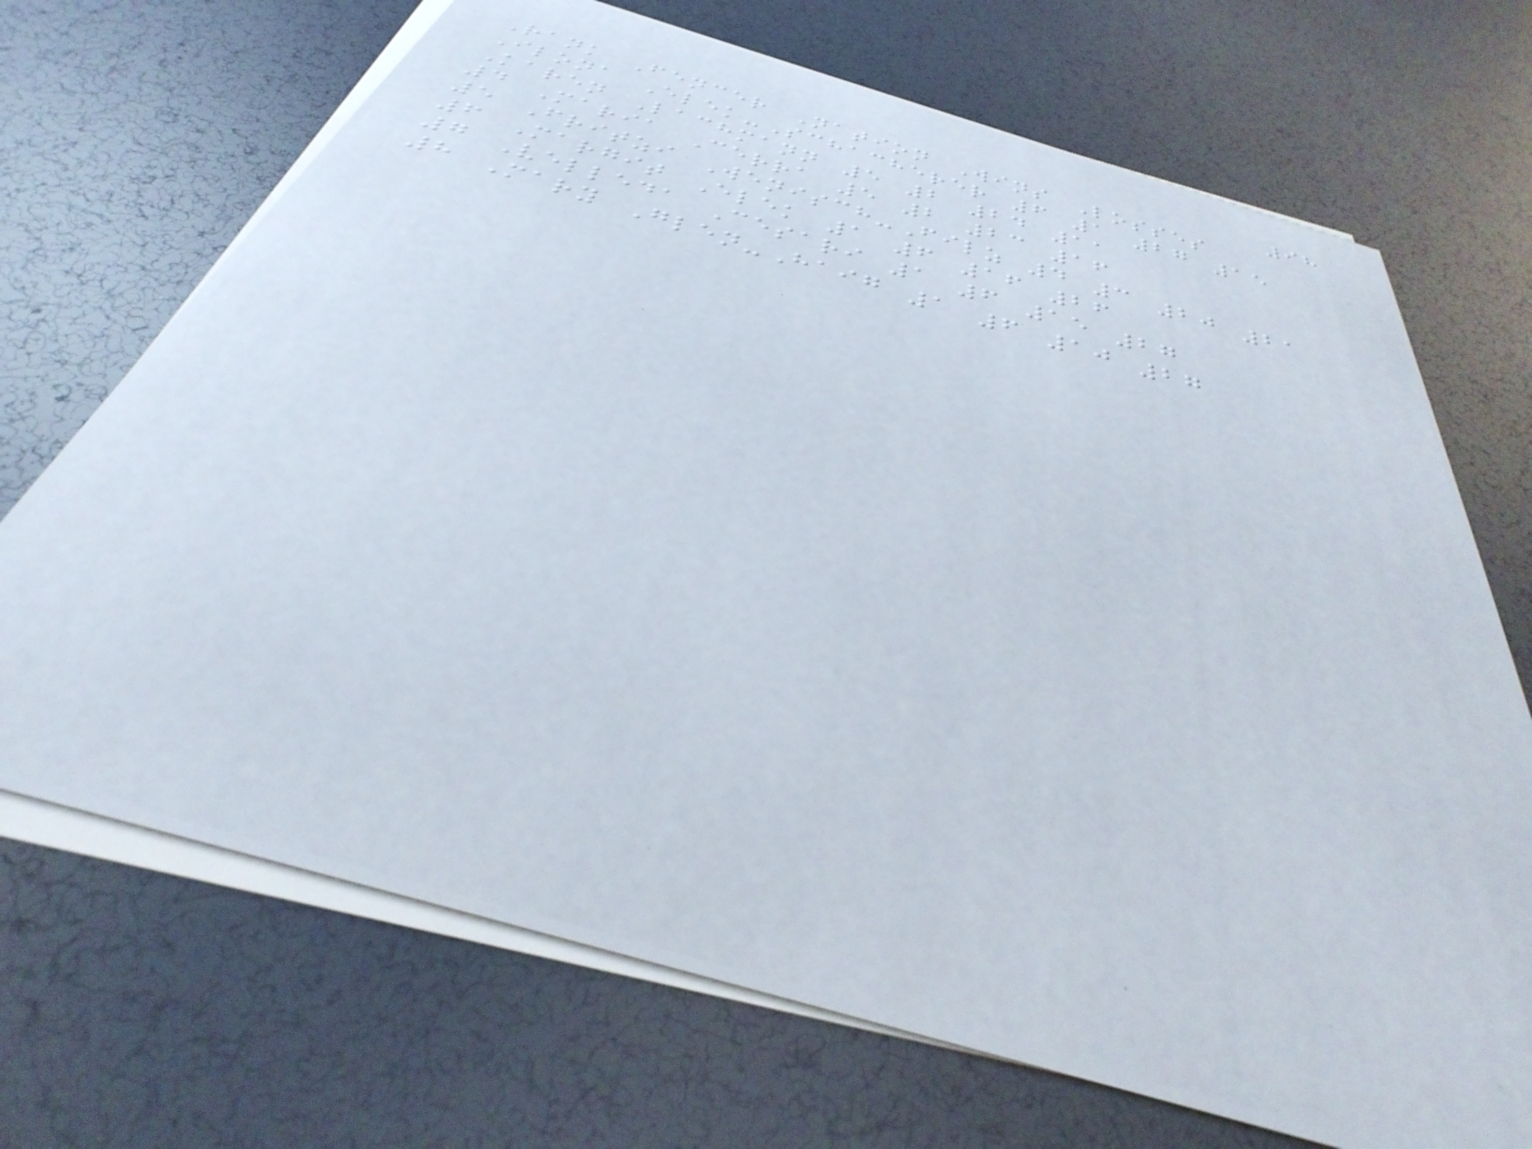98
Rank Fencer Nation Wins Losses
Ilona Elek-Schacherer 6 1 27 15
Karen Lachmann 5 2 24 11
4 Maria Cerra 5 2 23 16
5 Fritzi Wenisch-Filz 4 3 20 21
6 Margit Elek 1 6 16 26
7 Velleda Cesari 1 6 15 27
8 Mary Glen-Haig 1 6 10 27
